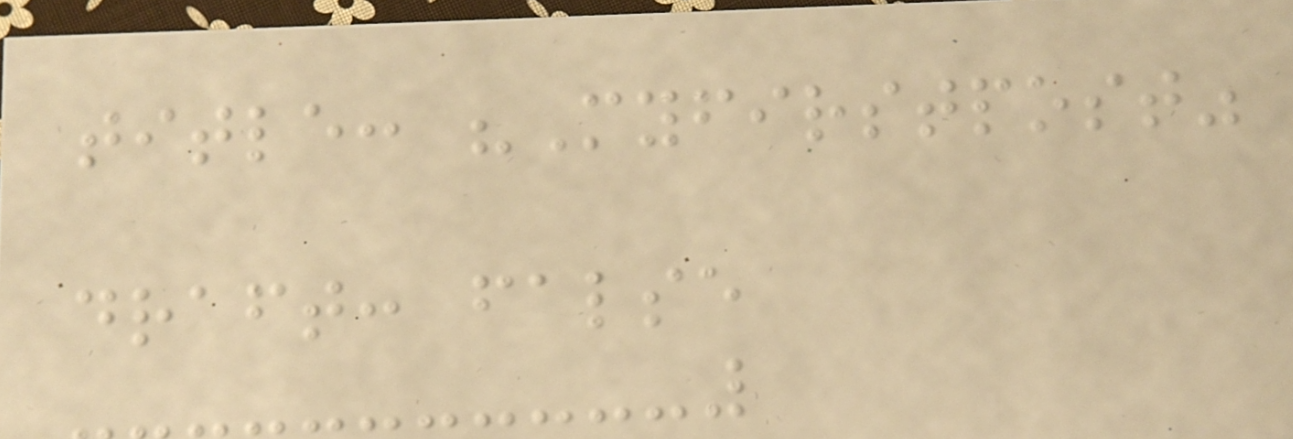title: "Myfirstpost"
draft: false
